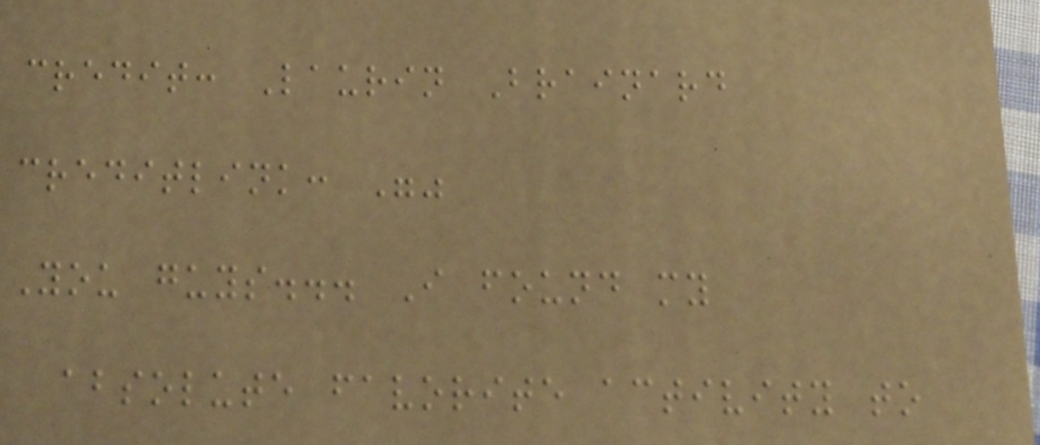credit: Laurin Brainard
creditlink: ""
You guys... I found my
absolute favorite activity to
